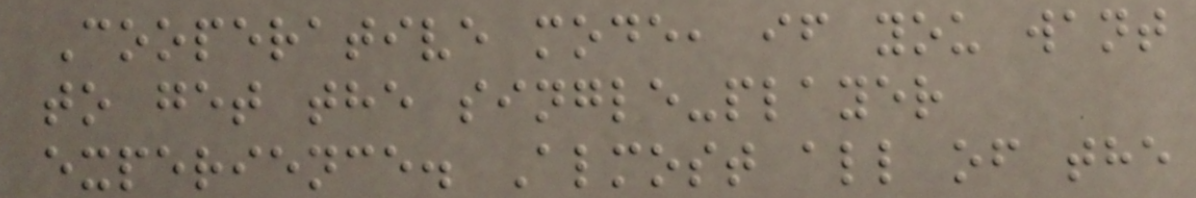Cooperative mode, if you want
to get the single-player
experience. Almost all of the
